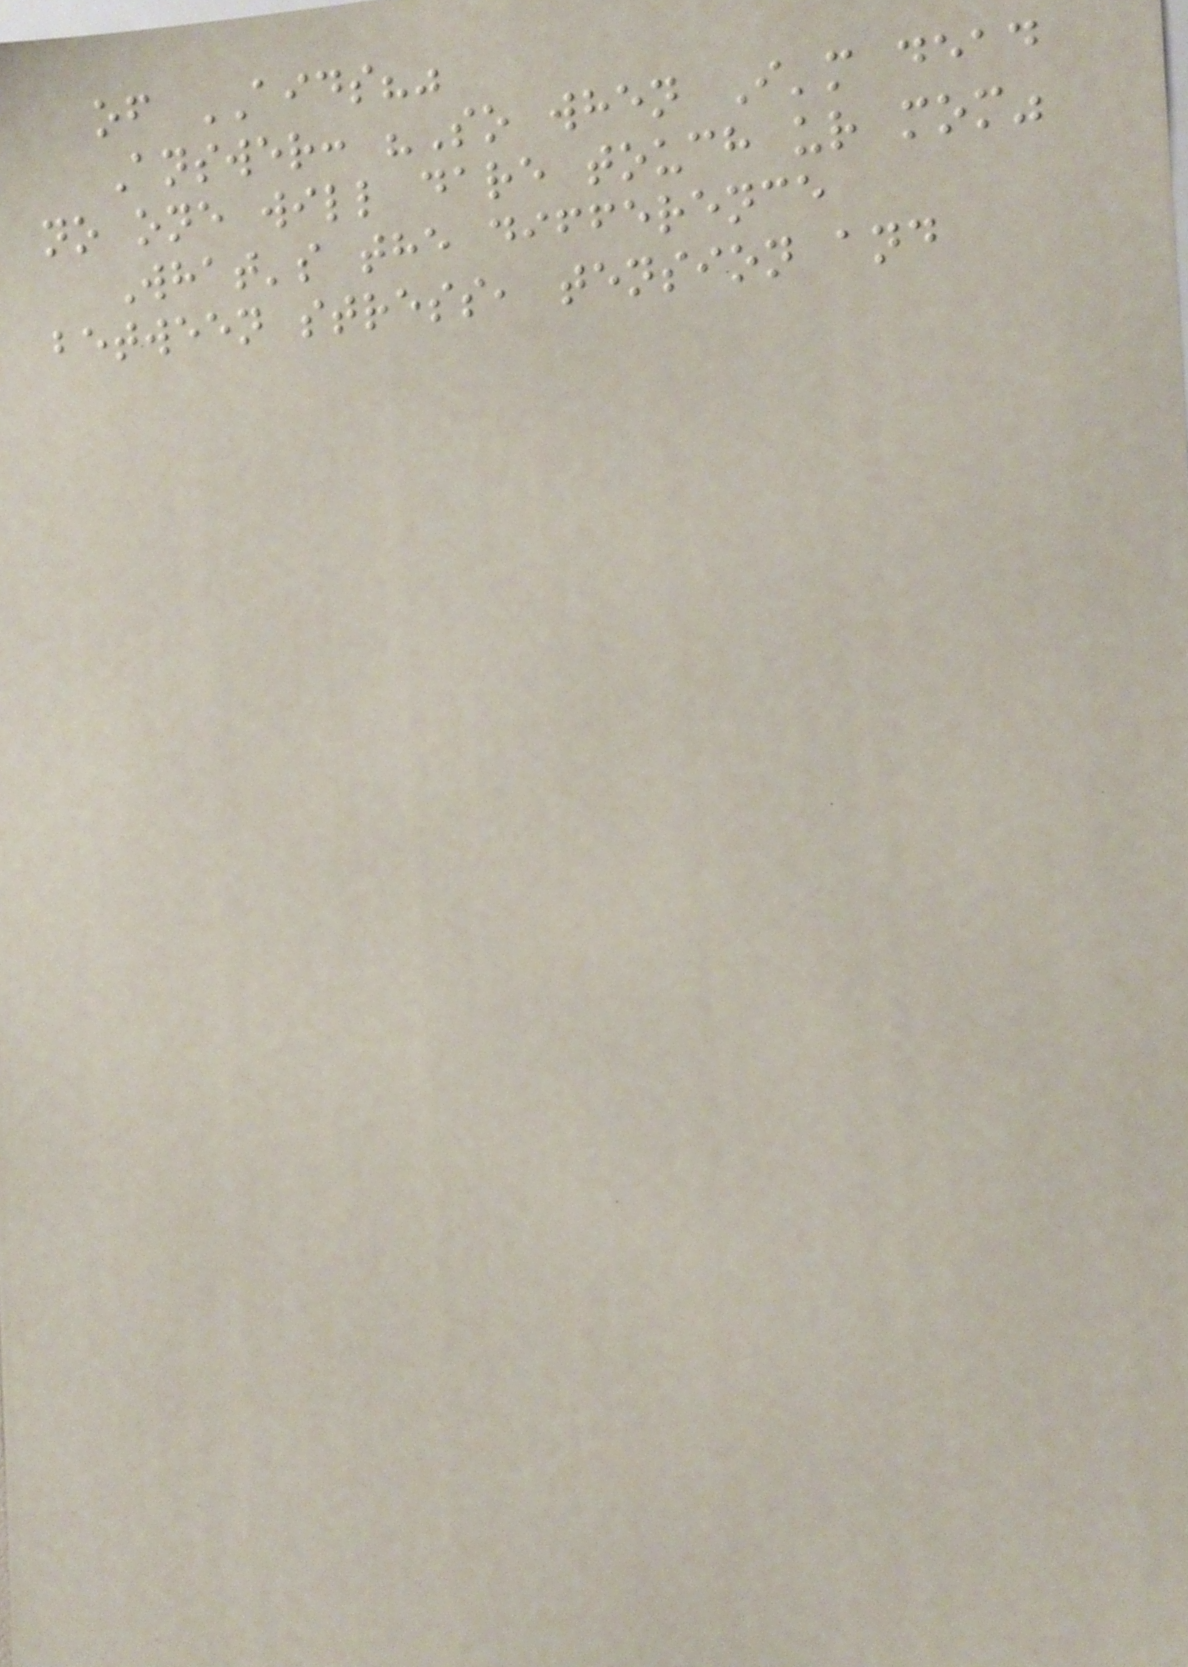of AIDS?"
Answer: "So when I'm dead
no one will dare touch ur mom"
What's the difference
between stress, tension and
